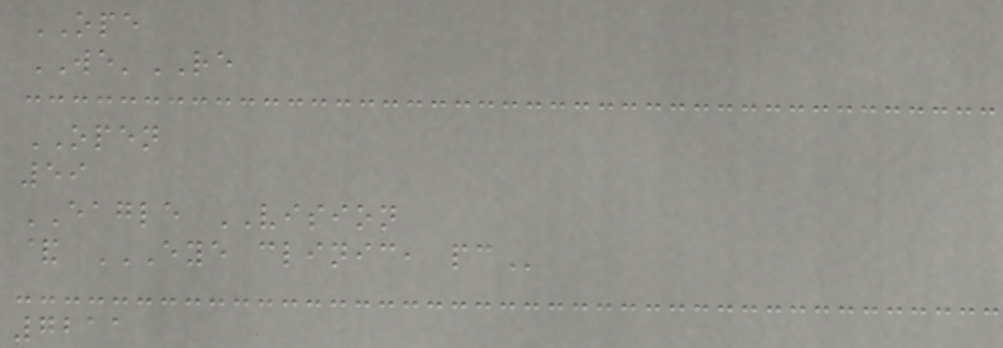OPE
WE'RE
OPEN
59
EAGLE VISION
& EYE CLINIC, PC
7211
